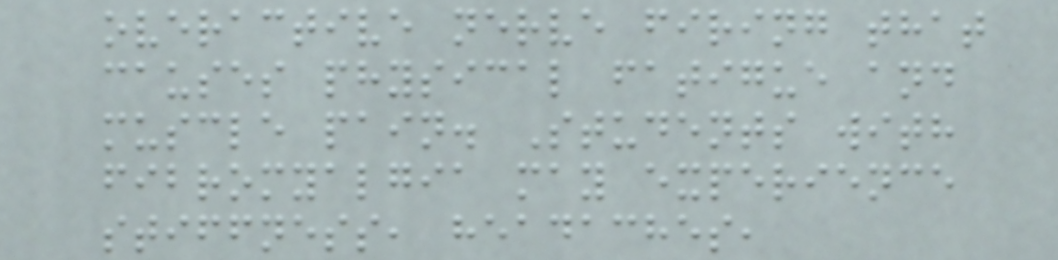overactive nerve firing that
causes physical fatigue and
muscle pain. Students with
fibromyalgia may experience
stiffness, headaches,
